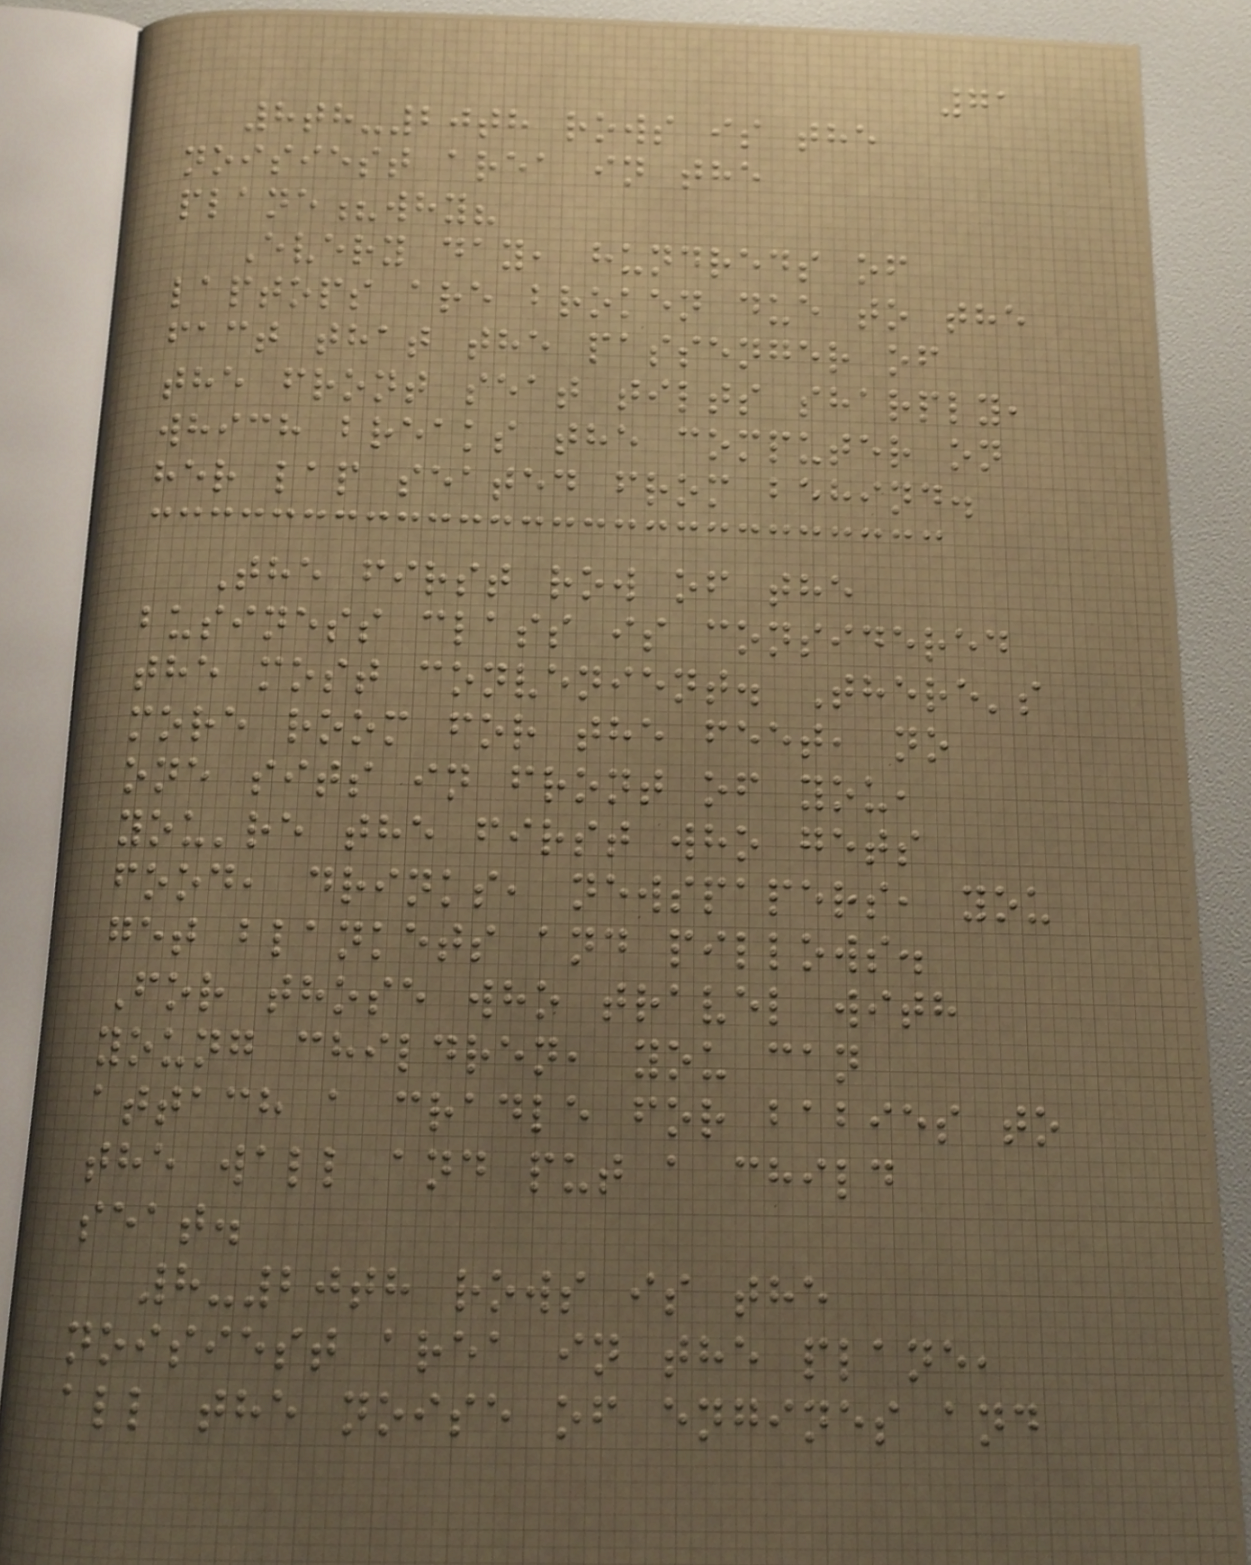71
8th-20th rows is the
noisiest area in the
plane?why?
Every day, hundreds of
laptops are broken due to the
fact that the passenger of
the front seat tilts sharply,
which breaks the computer on
her lap seated from behind.
The first row of the
business class is considered
the most convenient. There's
more room for the feet, no
one sits in front of you,
you're the first who gets
food, drinks, newspapers, you
get blankets and pillows.
For those who travel with
young children, you can
attach a cradle for babies to
the wall and put a child
seat.
8-20th rows is the
noisiest area in the plane,
all the noise of engines and
